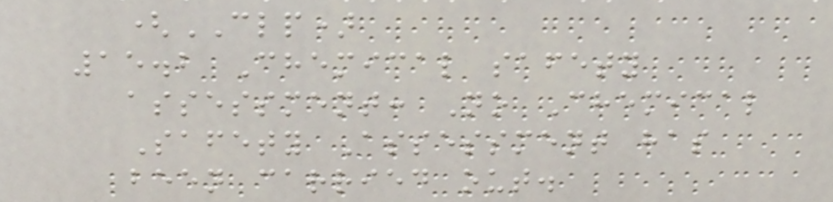(CLP)
15.2 Chemical safety
assessment: No Chemical
Safety Assessment has
been carried out.
